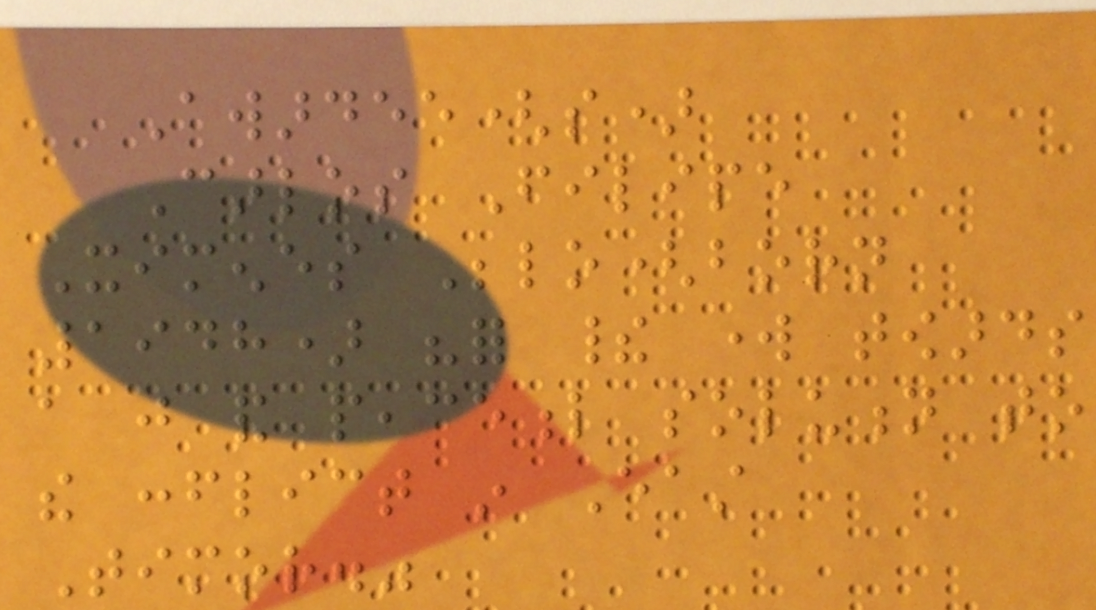Awardee(s)
Carlos Filipe
Ximenes Belo(born
1948) "for their work towards
a just and peaceful solution to
the conflict in East
Timor."
